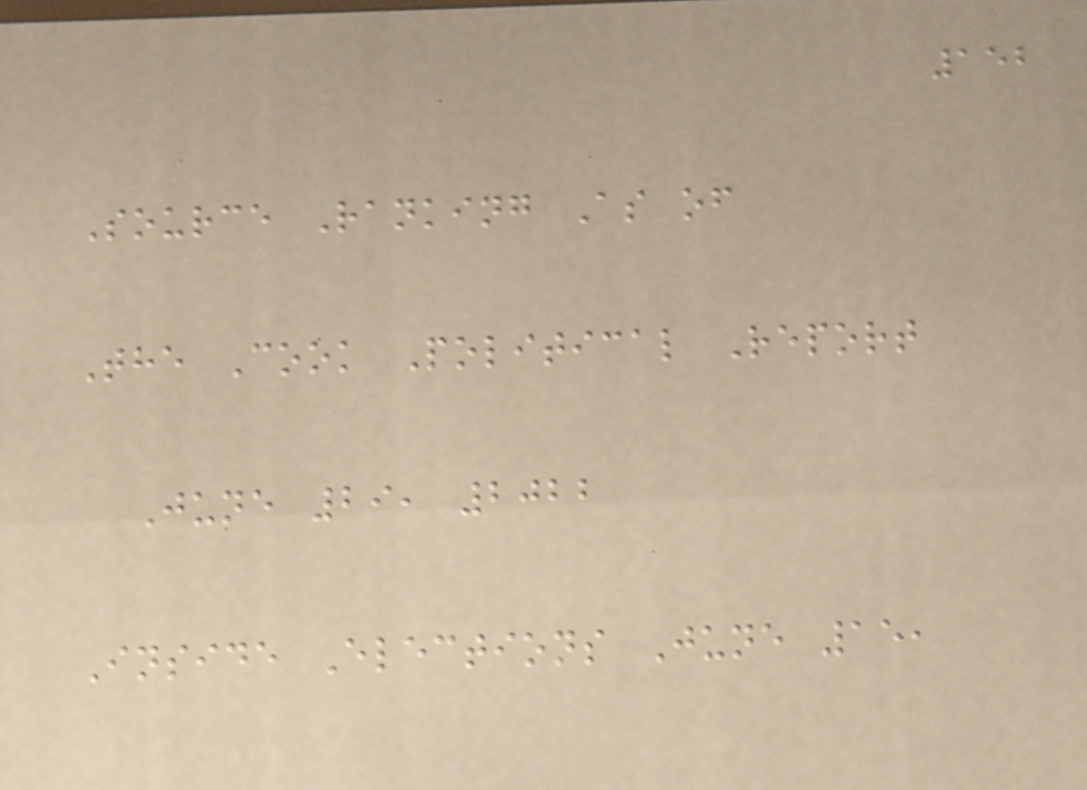152
Source Ranking As of
The Cook Political Report
June 29, 2022
Inside Elections June 15,
